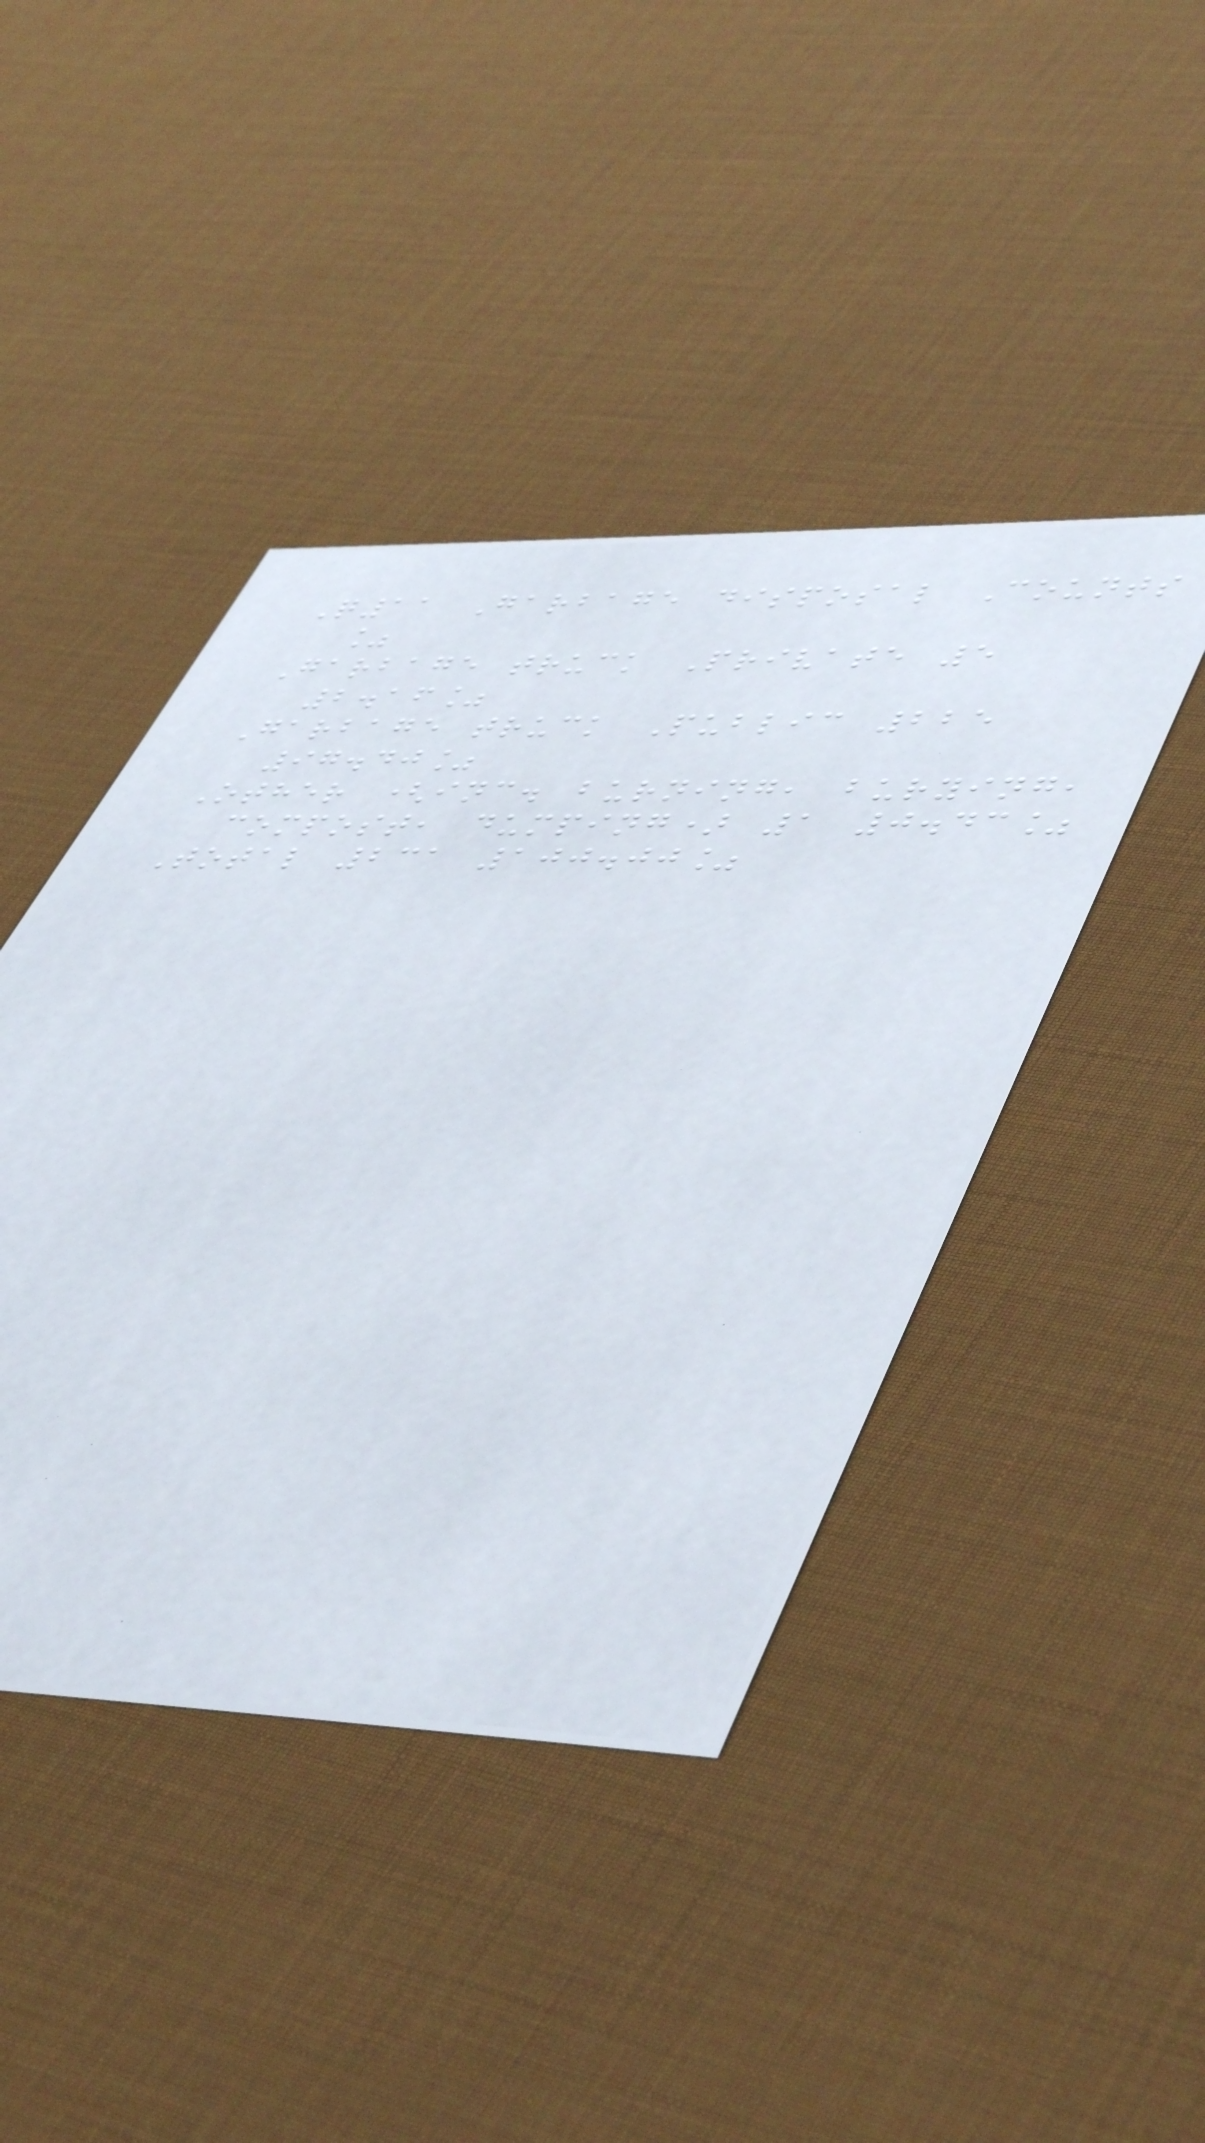Q11 Garbage disposal Counts
%
Garbage truck Private 5
2.16%
Garbage truck Public 225
97.40%
Other (inc. burning, burying,
compost, dumping) 1 0.43%
Total 231 100.00%
